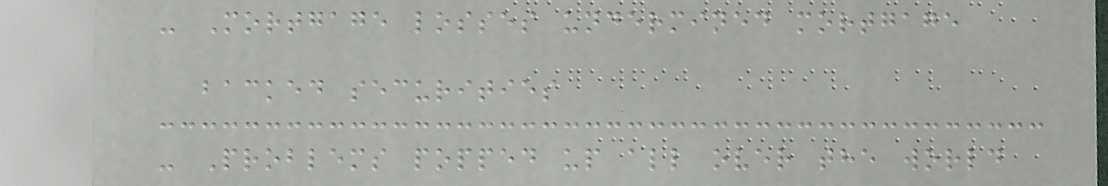- Mortgage losses undermined mortgage
backed securities
- Problems popped up all over the world
